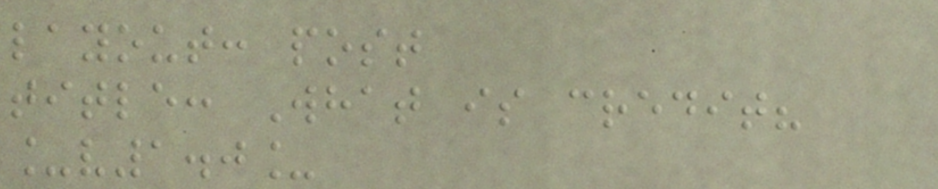layout: post
title: What is credit?
_v1.0_
